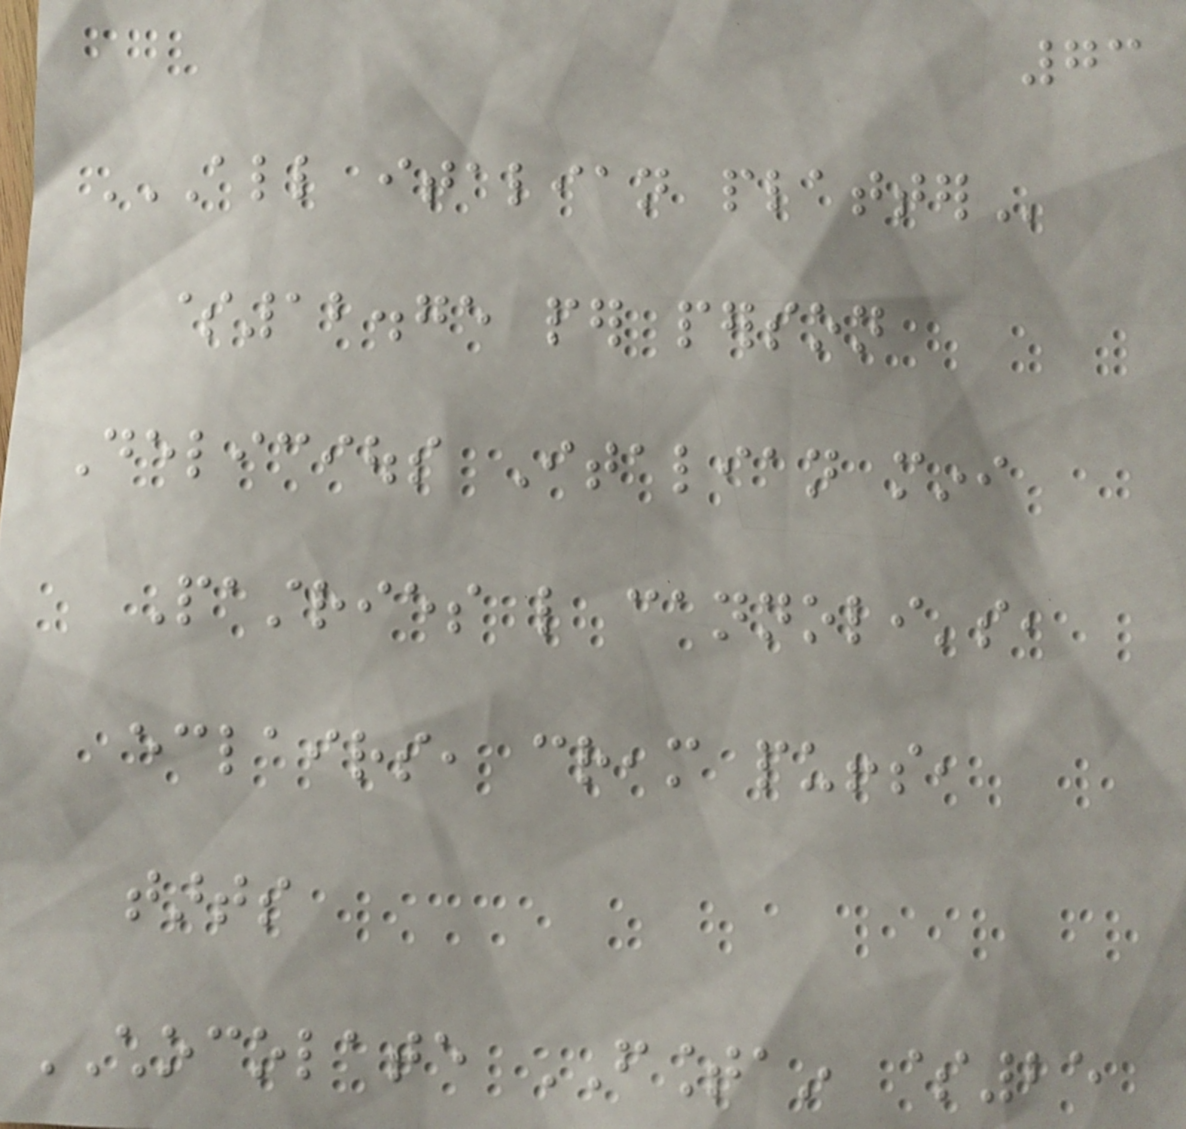73
ALL ITALIAN PLATTER
$12.75 per person
Delicious Italian mini
Pastries like cannoli's,
eclairs, cream puffs,
tarts
CHOCOLATE FOUNTAIN $25
